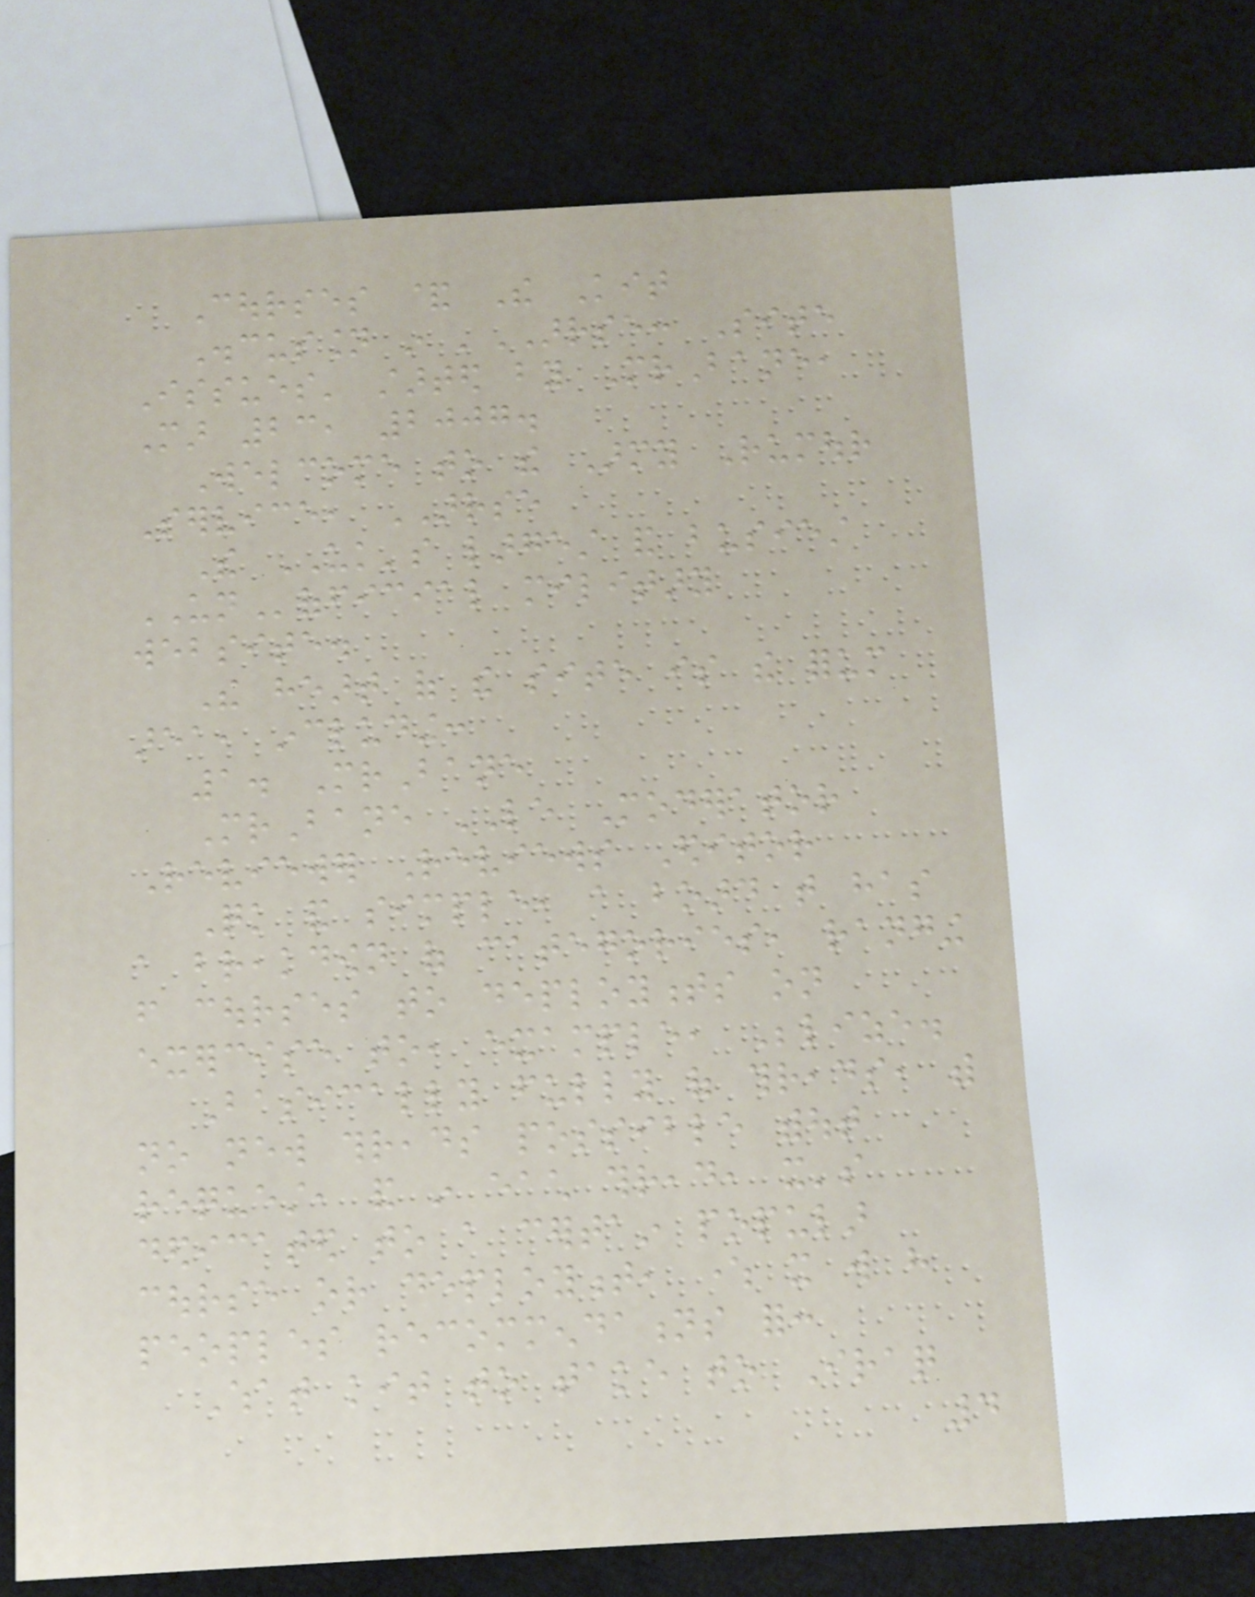Courses & The Kit
Discussion in 'ARRSE: Site
Issues' started by MrBane,
Mar 23, 2007.
Welcome to the Army Rumour
Service, ARRSE
The UK's largest and busiest
UNofficial military
website.
The heart of the site is the forum
area, including:
1. MrBane
MrBane LE Moderator
Reviewer Reviews Editor
Quick and simple, a board that has
a breakdown of categories, ranging
from courses to deployments on
exercise to, example, Belize.
Basically fully of threads, with
no new threads possible without
request, and in each thread, it's
dedicated to a certain popular
course or deployment, where it will have
peoples recommendations for:
What kit to take to Iraq
4
